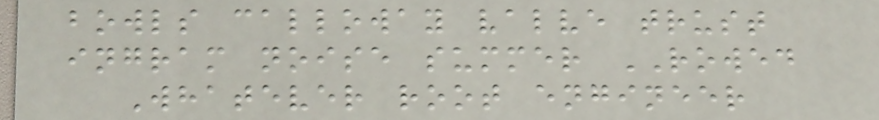bowls calloway valve trust
ingram noise summer ROWED
Whatever root engineer
